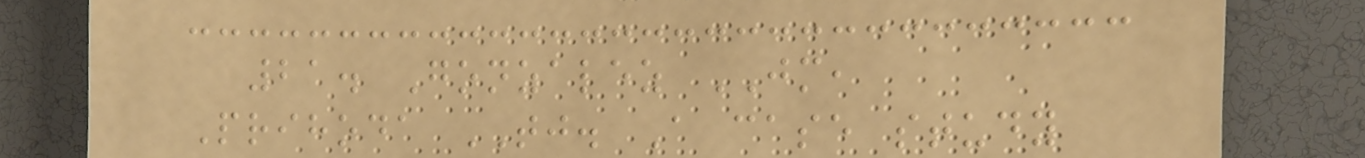21. Gonzalez JM,
Prihoda TJ. A case study
